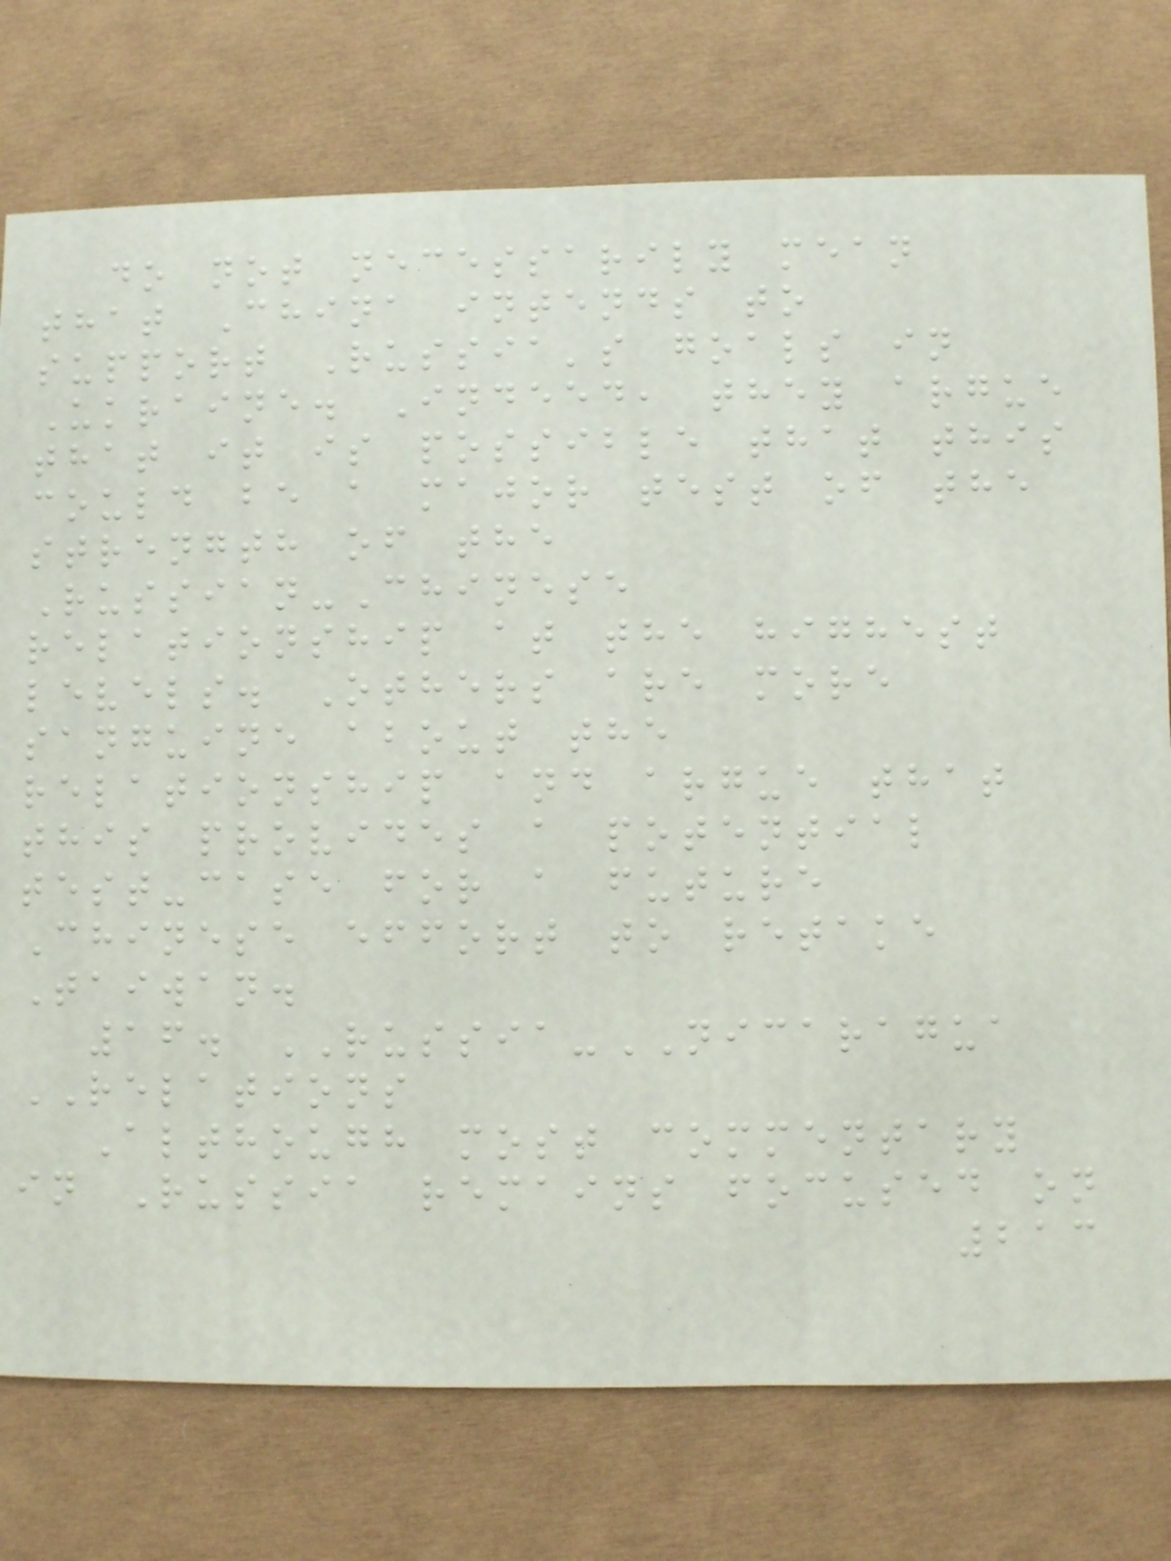do not necessarily mean
that China intends to
support Russia's goals in
Ukraine. Indeed, they argue
that it is possible that this
could be a major test of the
strength of the
Russian-Chinese
relationship at the highest
levels. Others are more
sanguine about the
relationship and argue that
this provides a potential
test-case for a future
Chinese effort to retake
Taiwan.
16. RUSSIA-NICARAGUA
RELATIONS
Although most commentary
in Russia remains focused on
213
